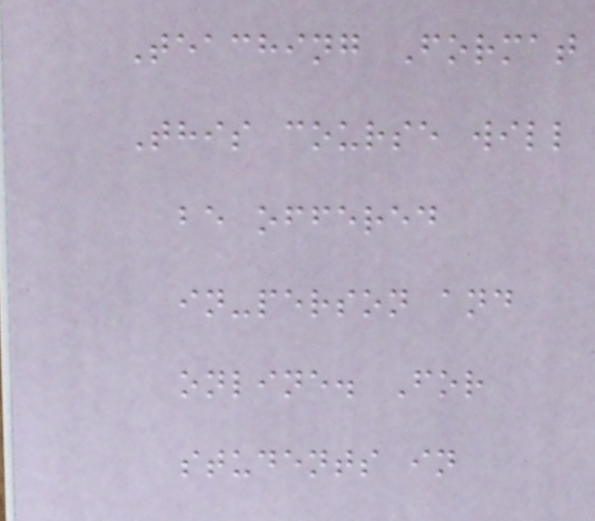Teaching Format
This course will
be offered
in-person and
online. For
students in
